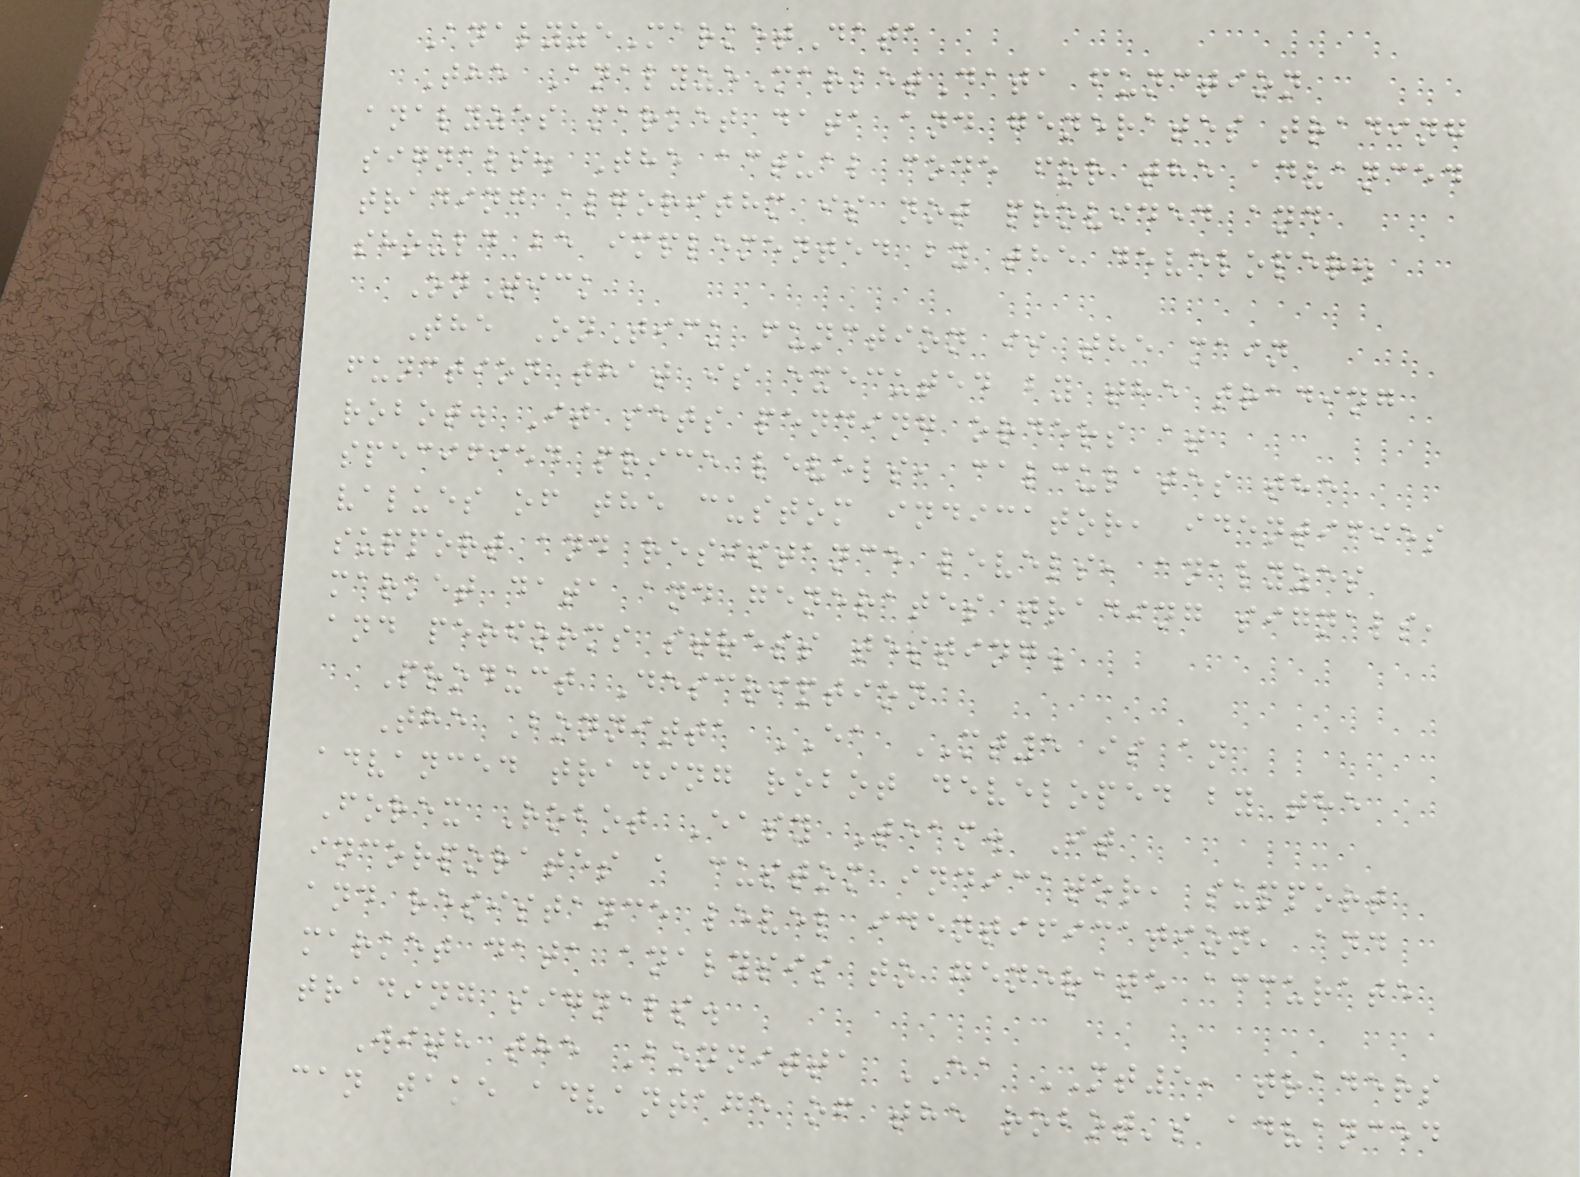AnalyzeMarketData
The AnalyzeMarketData function
analyzes market data and generates trading
signals. The actual code for the advanced
trading algorithm is not provided and
should be implemented by the developer.
OnTick
The OnTick function is the main
function that is executed by the trading
robot. It sets pending orders at
specified price levels, calculates the
values of the custom indicator, identifies
support and resistance levels, analyzes
market data and generates trading signals,
and performs stress testing.
Product Description
The Bonnitta EA MT5 is an
advanced trading robot developed by the
Forex Robot Easy Team. It
incorporates a custom indicator, support
and resistance level identification, and
market data analysis to generate accurate
trading signals.
With the Bonnitta EA MT5, traders
can take advantage of the robot's advanced
